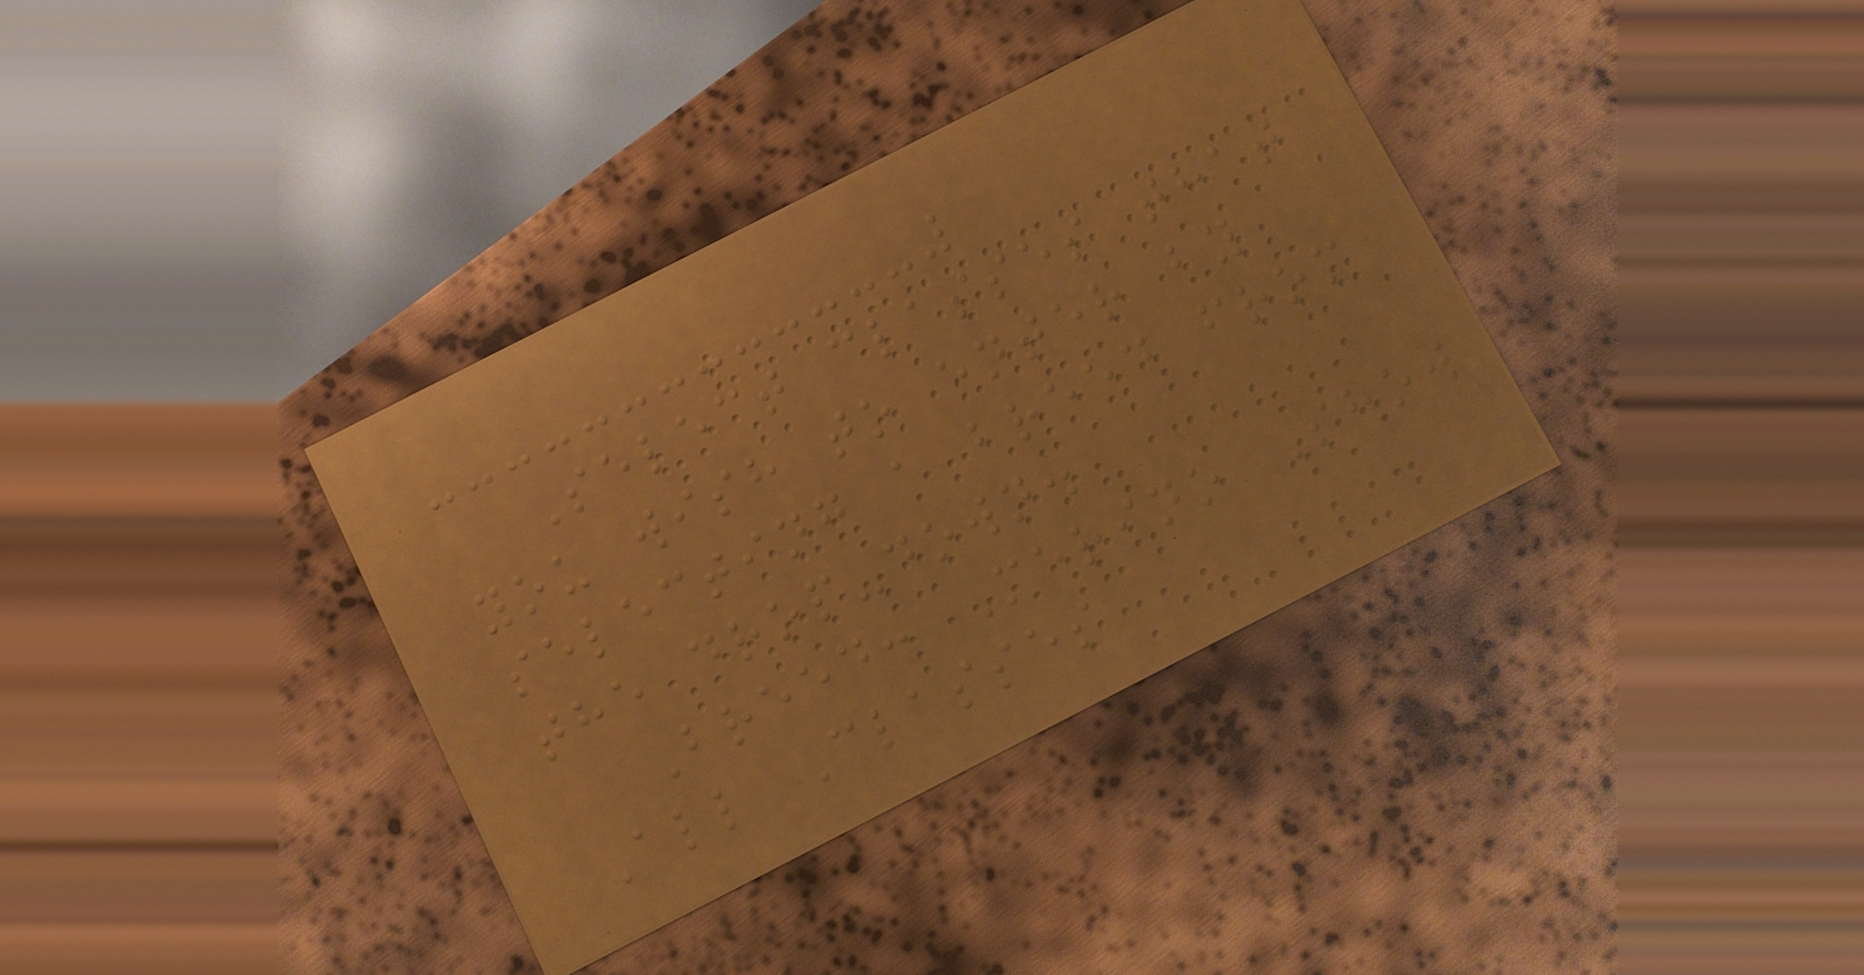Select classes that
you wish to enter by
selecting a breed from
the drop-down.
Breed: Merino Show
All Classes
